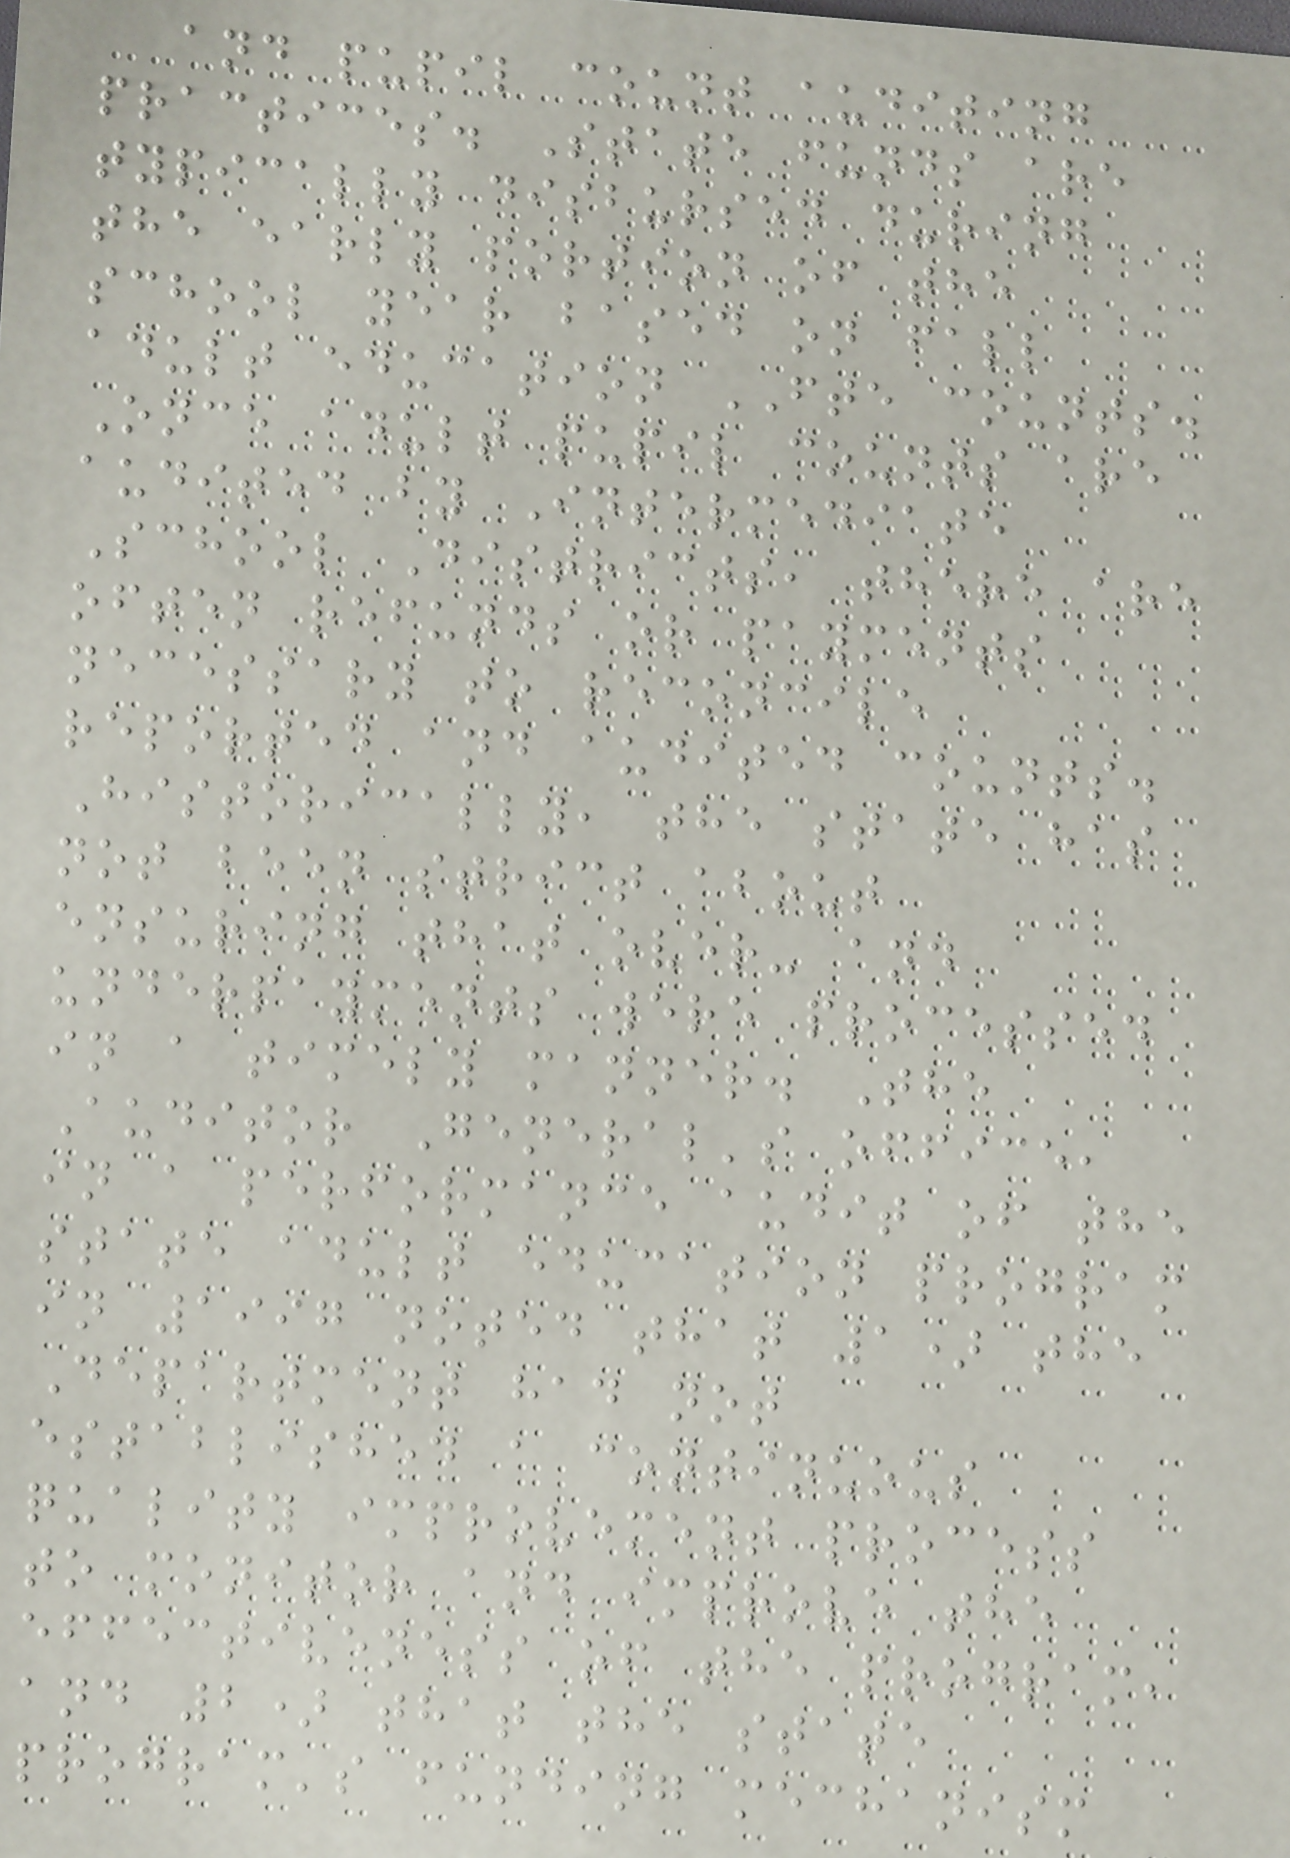and pupil count auditing
practices. State funds are
typically disbursed during
the early portion of the
school year based on fall
adult education FTE counts.
Once adult pupil counts are
audited by Intermediate
School Districts, there are
often refunds or payments
necessary to reconcile
reported and audited counts.
Historically, the state has
not been strict about
ensuring that over- and
underpayments were processed
in a timely manner. The
Auditor General's office,
in a performance audit of the
state adult education program
in 1997 noted that 1) the
Department had not
established a continuous
quality improvement process
to monitor and improve the
effectiveness of the program,
and 2) that the state
program's funding mechanism
